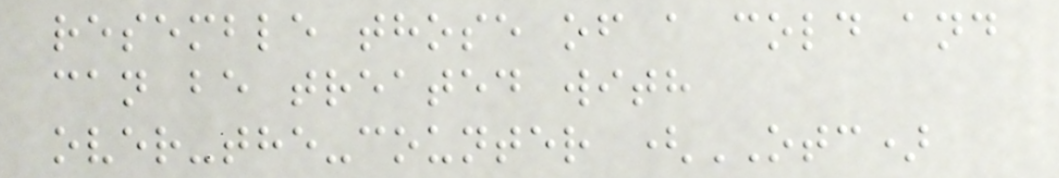resemble those of a cold and
can be treated with
over-the-counter (OTC)
